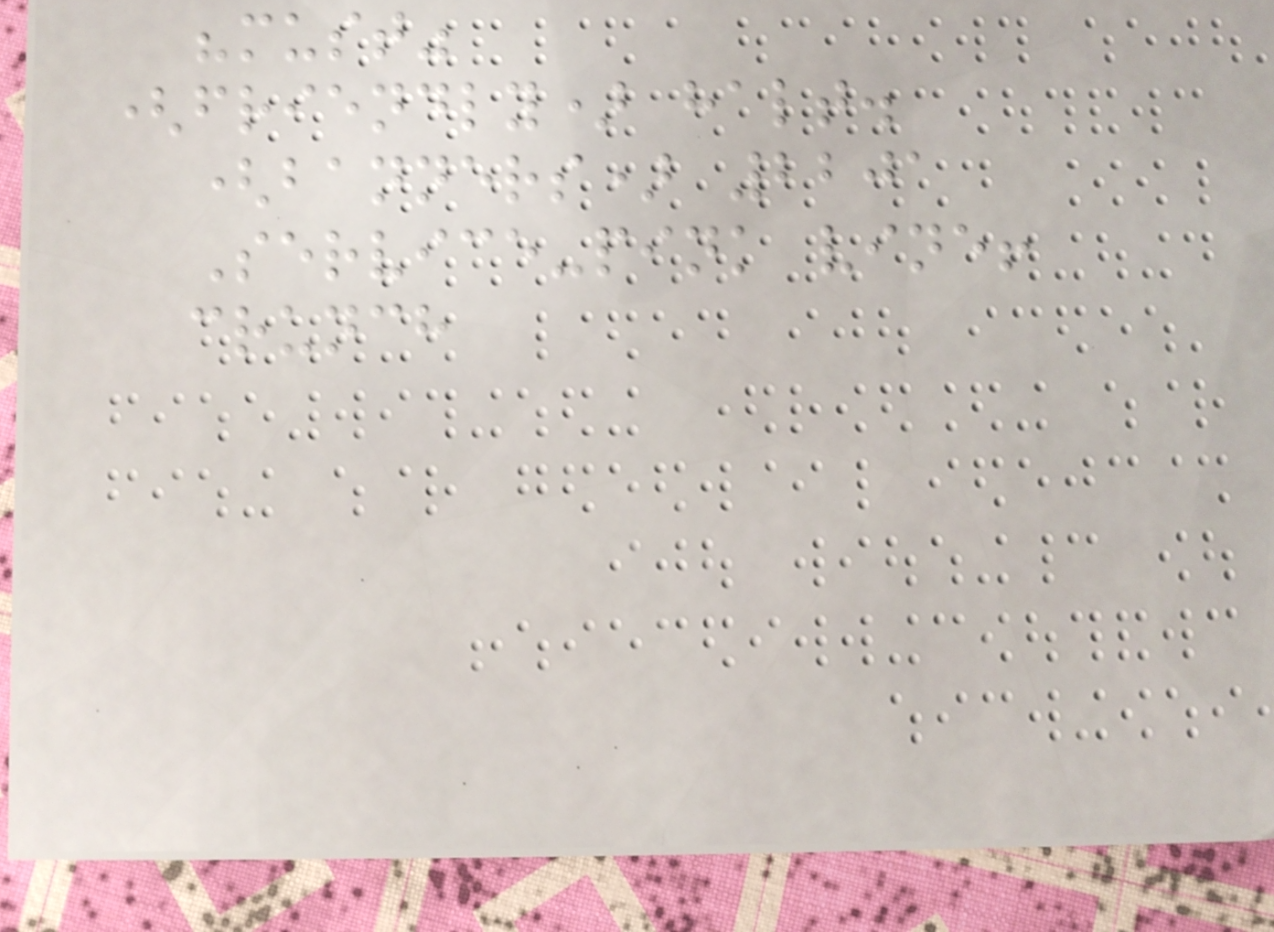"must"
(friendly) halt.
(banners) 2201
Service-pink vine!
crunch
